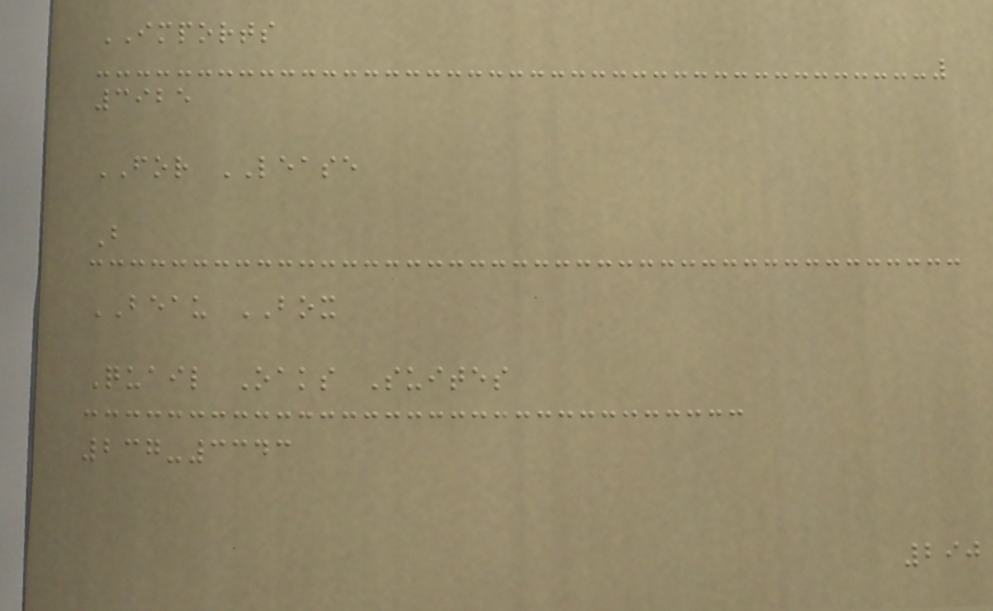IMPORTS
3925
FOR LEASE
B
BEAU BOX
Quail Oaks Suites
237-3343
290
